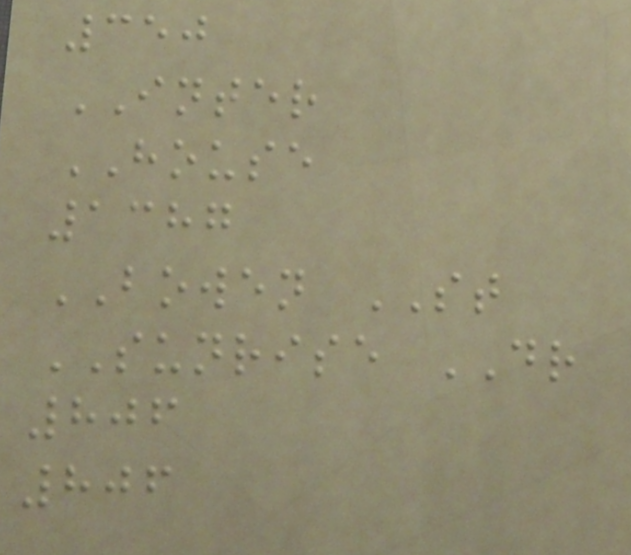350
INTER
HOUSE
1387
BOWEN ST
SUNRISE DR
806
806
